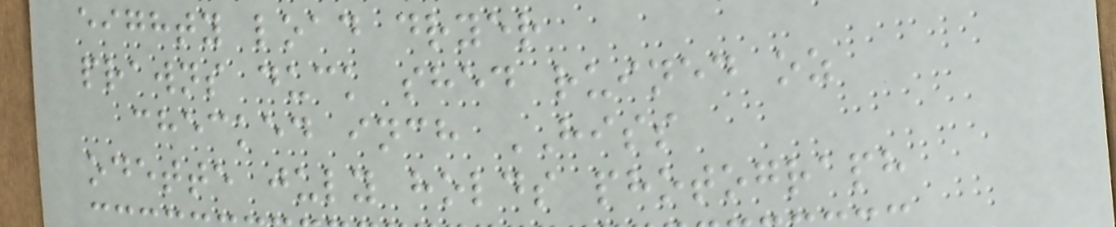eighty load dryer
prawns duck shed ruined oz
checked inch HISS
odette july holds photograph
